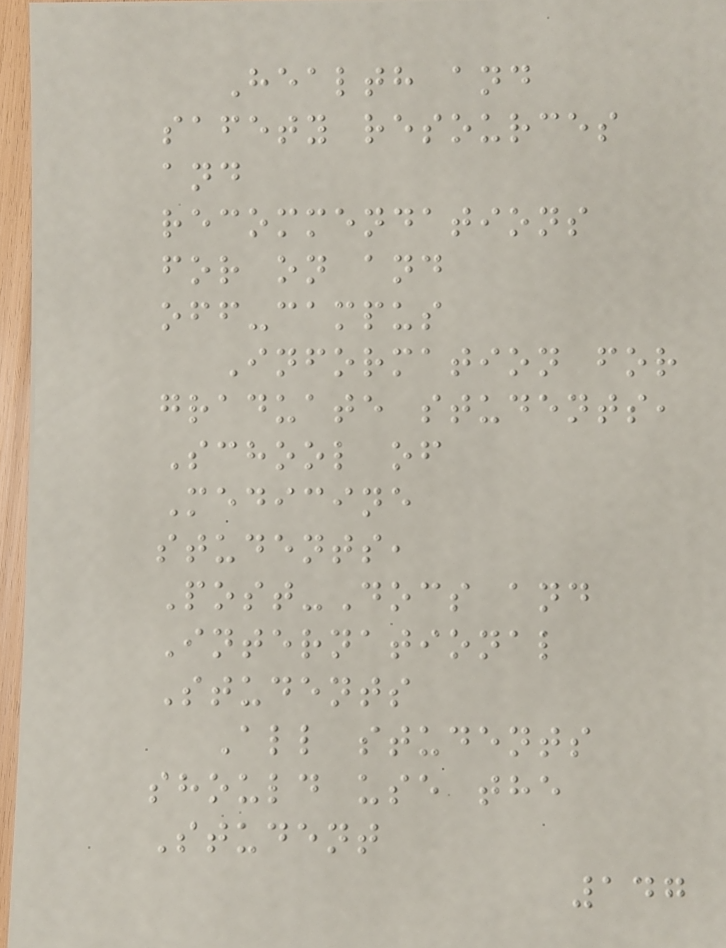Health and
safety resources
and
recommendations
for on and
off-campus
Information for
graduate students,
School of
Medicine
students,
Post-Docs and
International
Students
All students
should use the
Student
147
